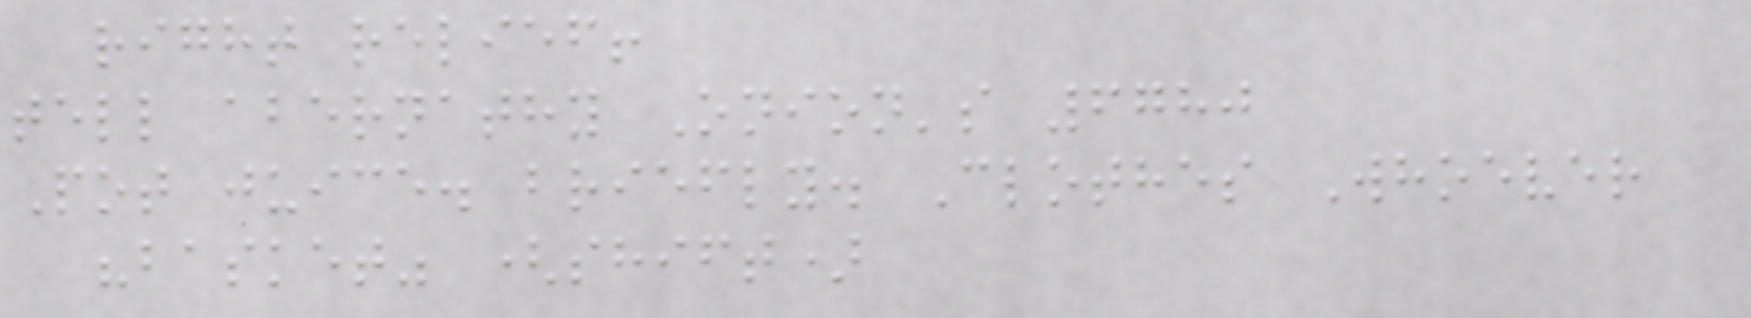right relief!
tell abernathy Onion's 6780
Pot juice. briefly. Clothes Whoever
"basket" (shift)
